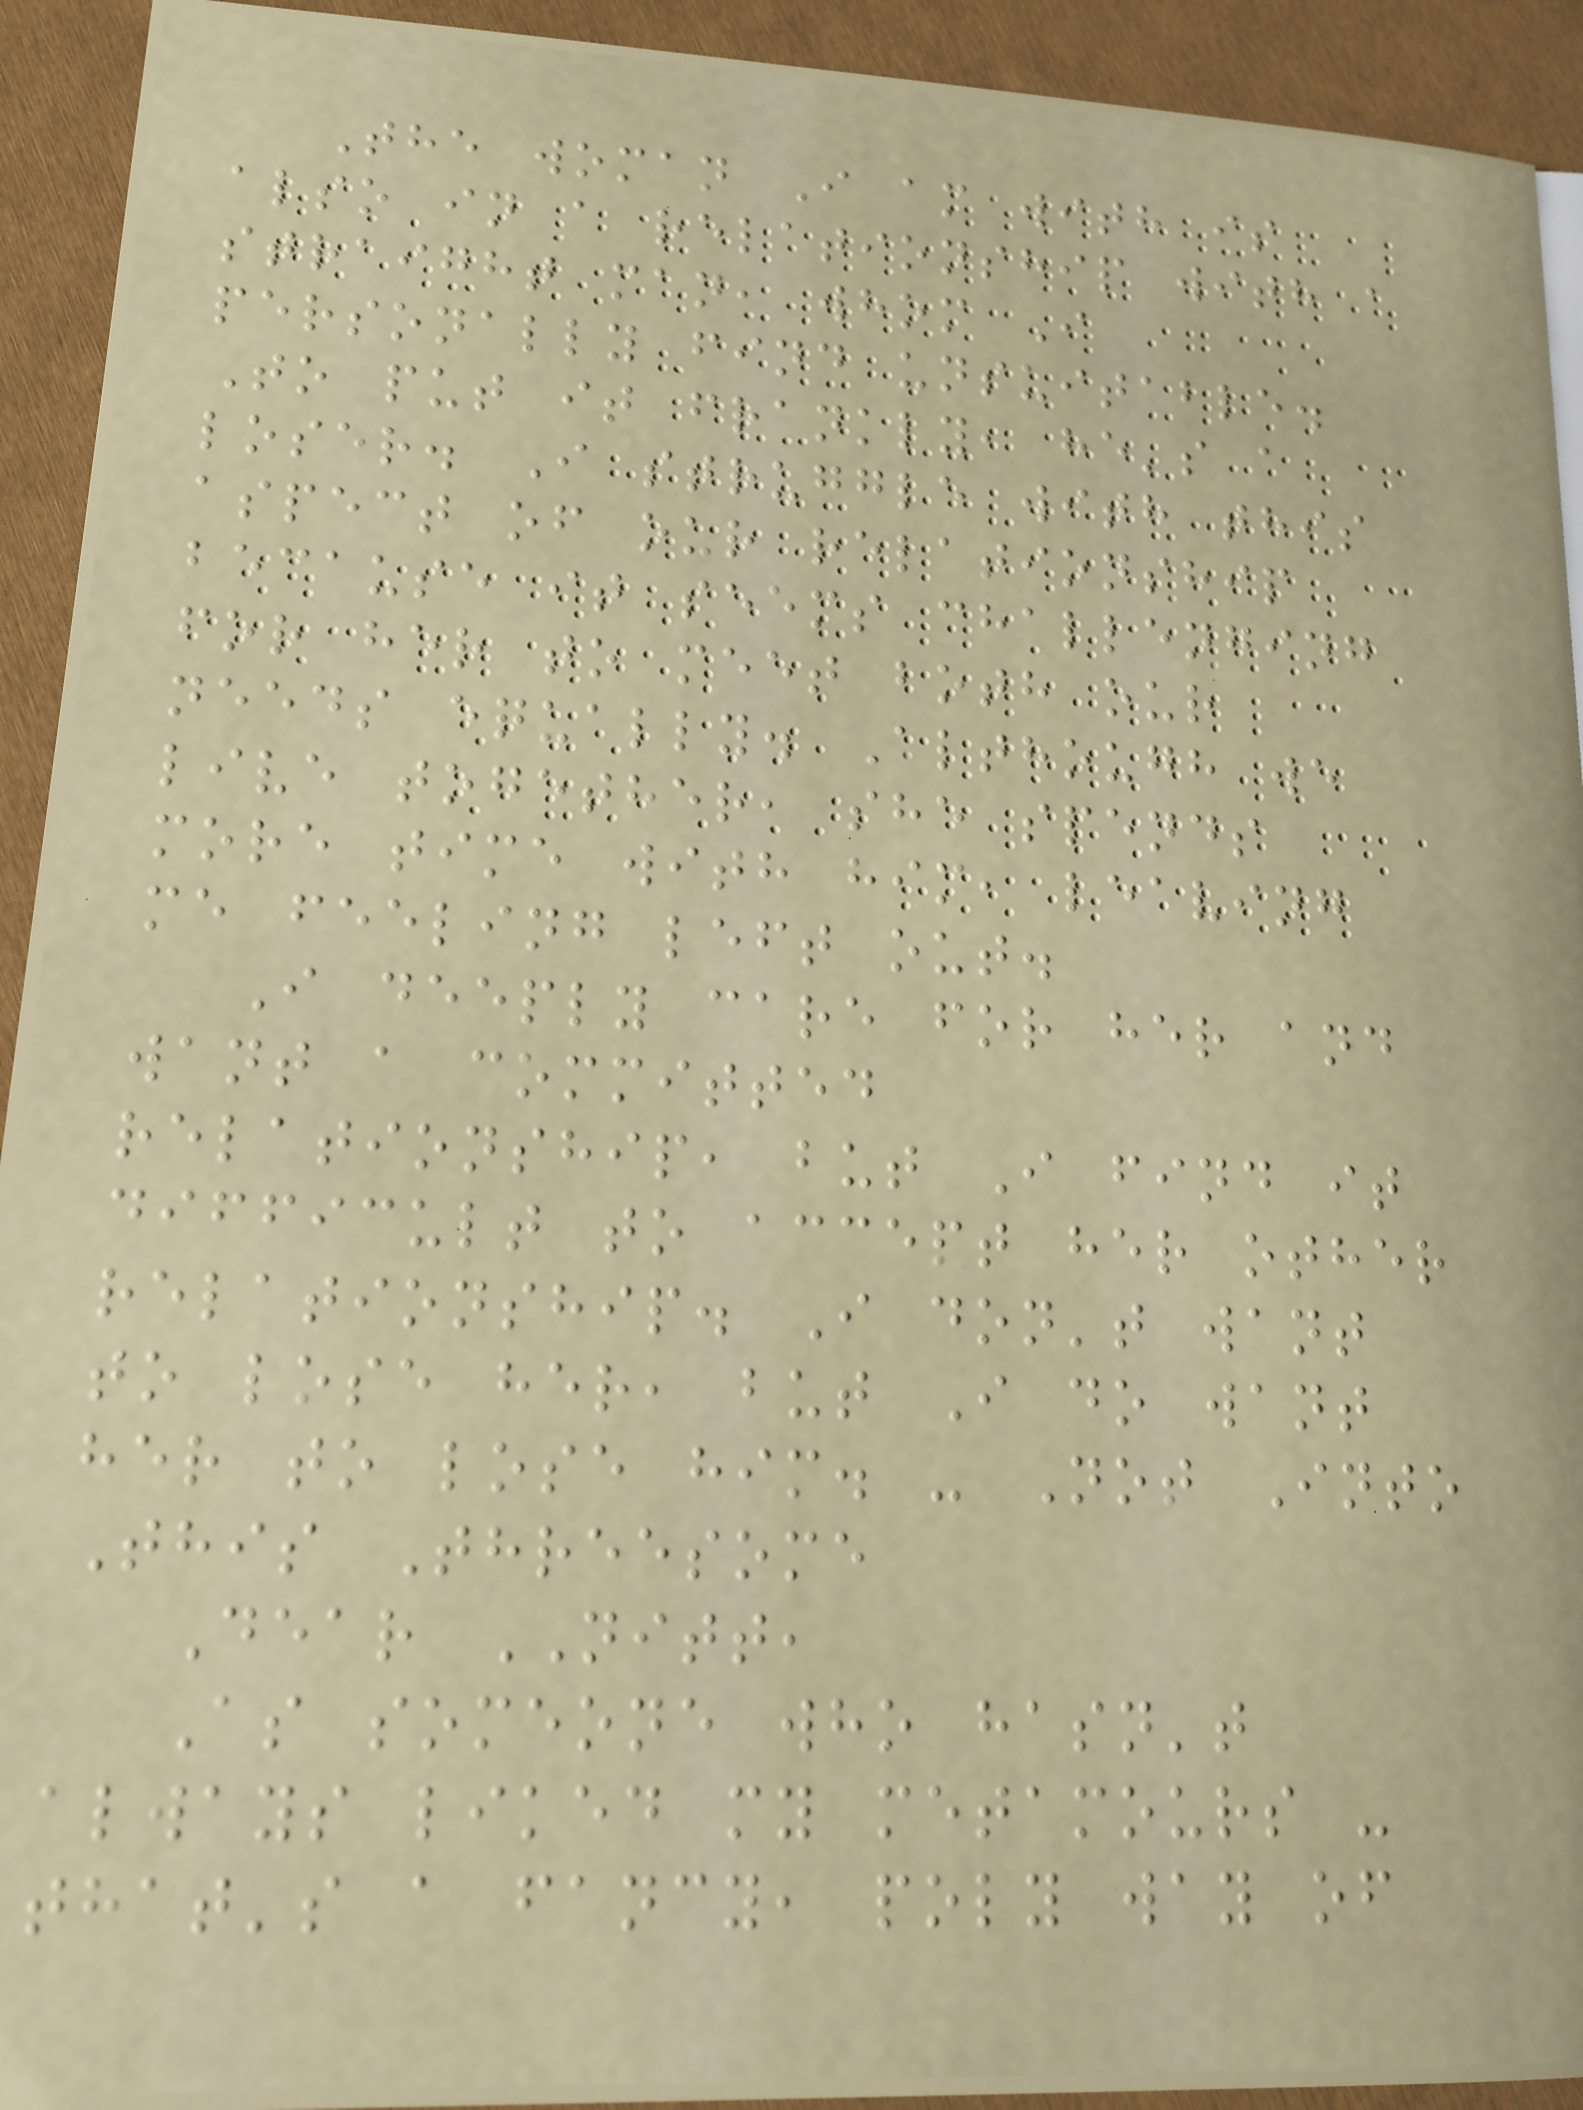The woman I am with is
also in a relationship with a
straight man, whom I
personally find unsuitable.
To put it frankly, he's a
loser. I struggle with this
aspect of our relationship
because it seems challenging
for her to meet both our
needs equally. Although we
live together, she spends
more time with him, leaving
me feeling left out.
I deeply care for her and
want a committed
relationship, but I find it
difficult to accept her other
relationship. I don't want
to lose her, but I do want
her to lose him. - Not Into
This Threesome
Dear NITT,
As someone who hasn't
always liked my metamours -
that's a fancy, poly way of
